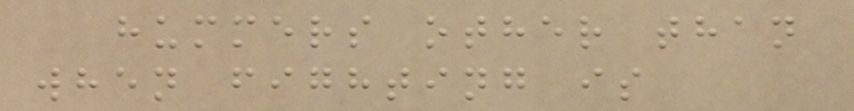hummers other than
when fighting is
